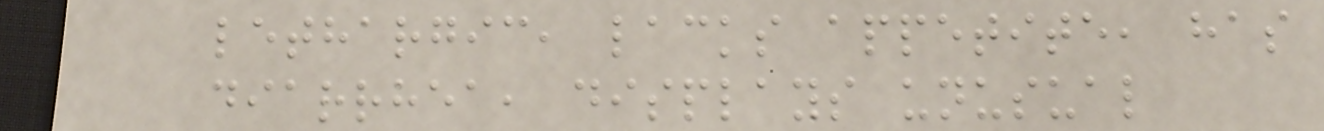lethargic, lacks appetite, has
diarrhea, displays unusual
